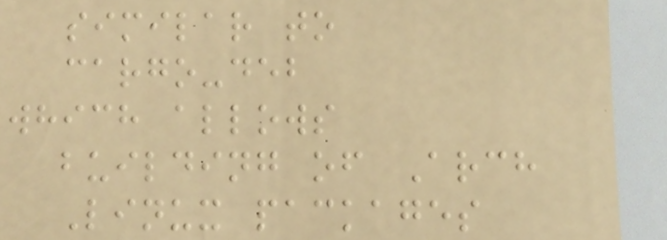similar to
cargo-deb
which allows
building of Arch
Linux packages
